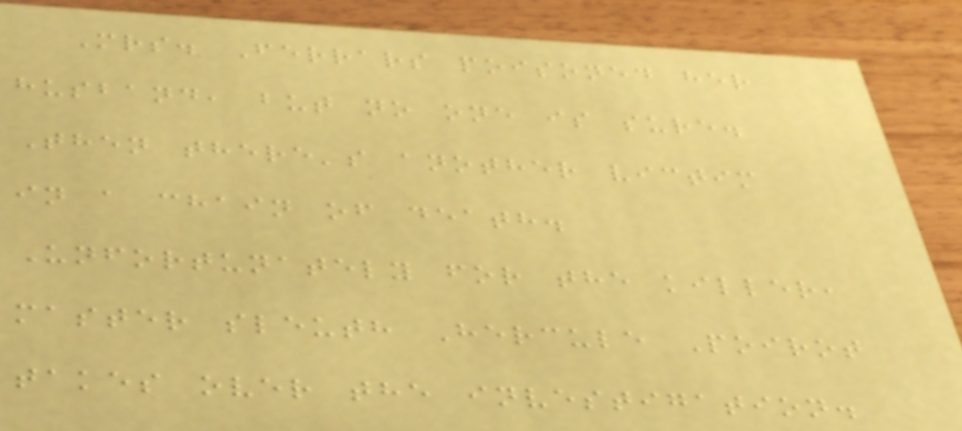Mrs. Ferrars poisoned her
husband, but no one is sure.
Then there's another victim
in a chain of death.
Unfortunately for the killer,
master sleuth Hercule Poirot
takes over the investigation.
